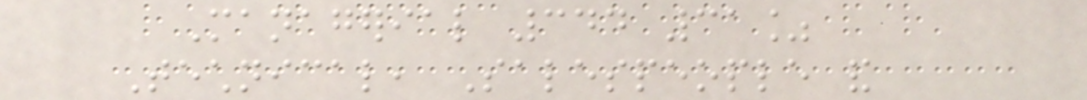Managerial 344 31%
Technical, Salespeople and
